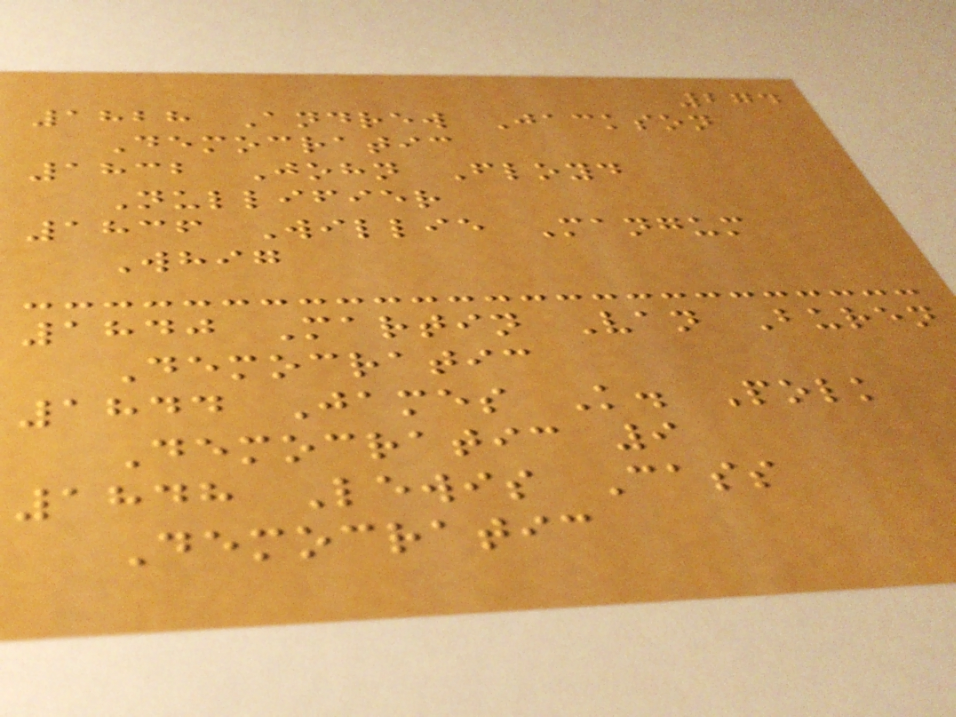274
1828 Andrew Jackson
Democratic
1832 John Floyd
Nullifier
1836 Willie Mangum
Whig
1840 Martin Van Buren
Democratic
1844 James K. Polk
Democratic 9
1848 Lewis Cass
Democratic
